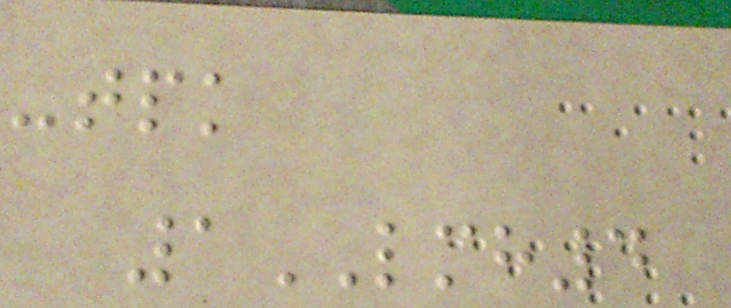-tpk
1LMH4
